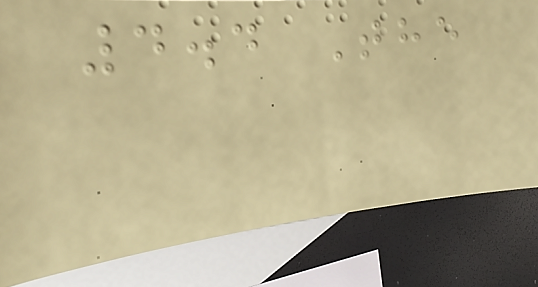4.4 The
